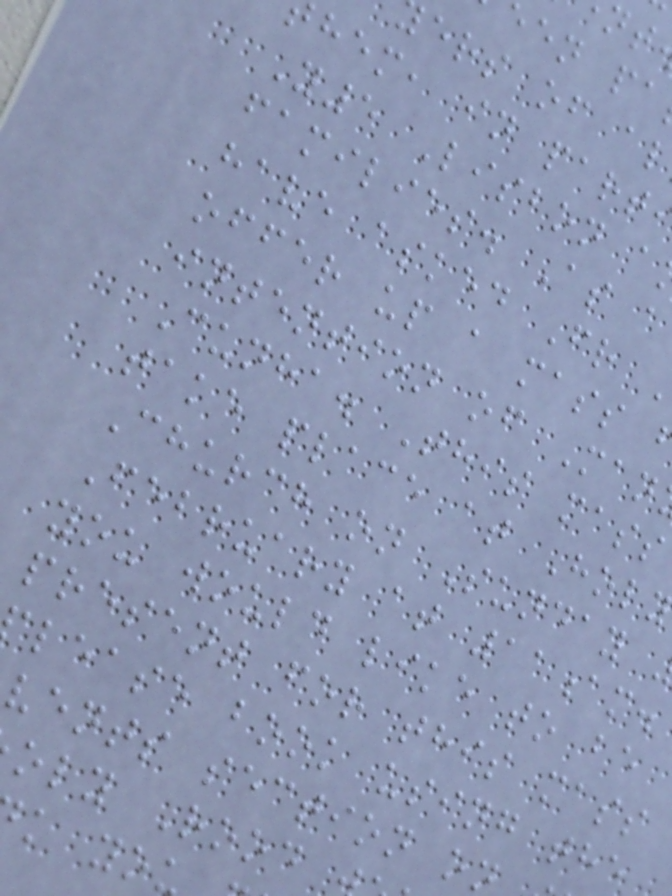een pa
ers of al
hem, in part
Y5 Lisbon a
families. As a
have asked Fr
offer up a mass
intention of Man
Cunha. This mass
take place at Hol
Church on Sunday
February at 11am.
you would like to be
present for this mass
lease book using the
vents section on
oly Rood
